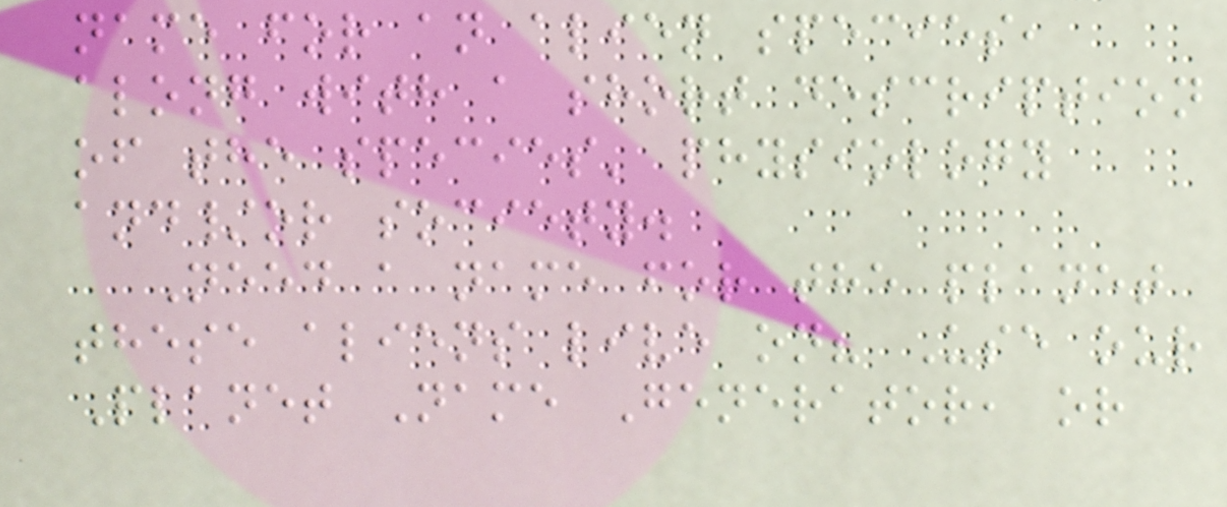name for an alien species,
along with a short description
of the species' physiology
and/or society.
Need a name for the planet
these aliens live on? Use our
Planet Name Generator, or
